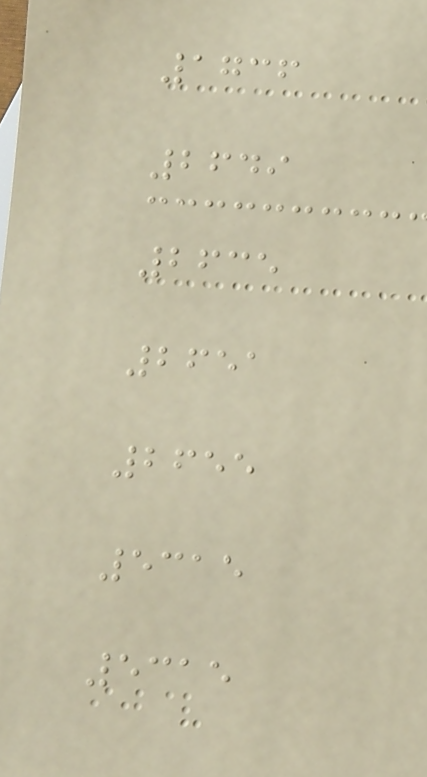1736
2649
2635
2651
2655
5315
5315
